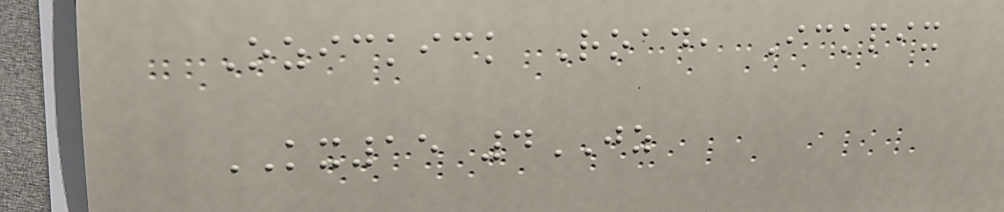Ozickick Road, Ickpix
KX15 4JZ
